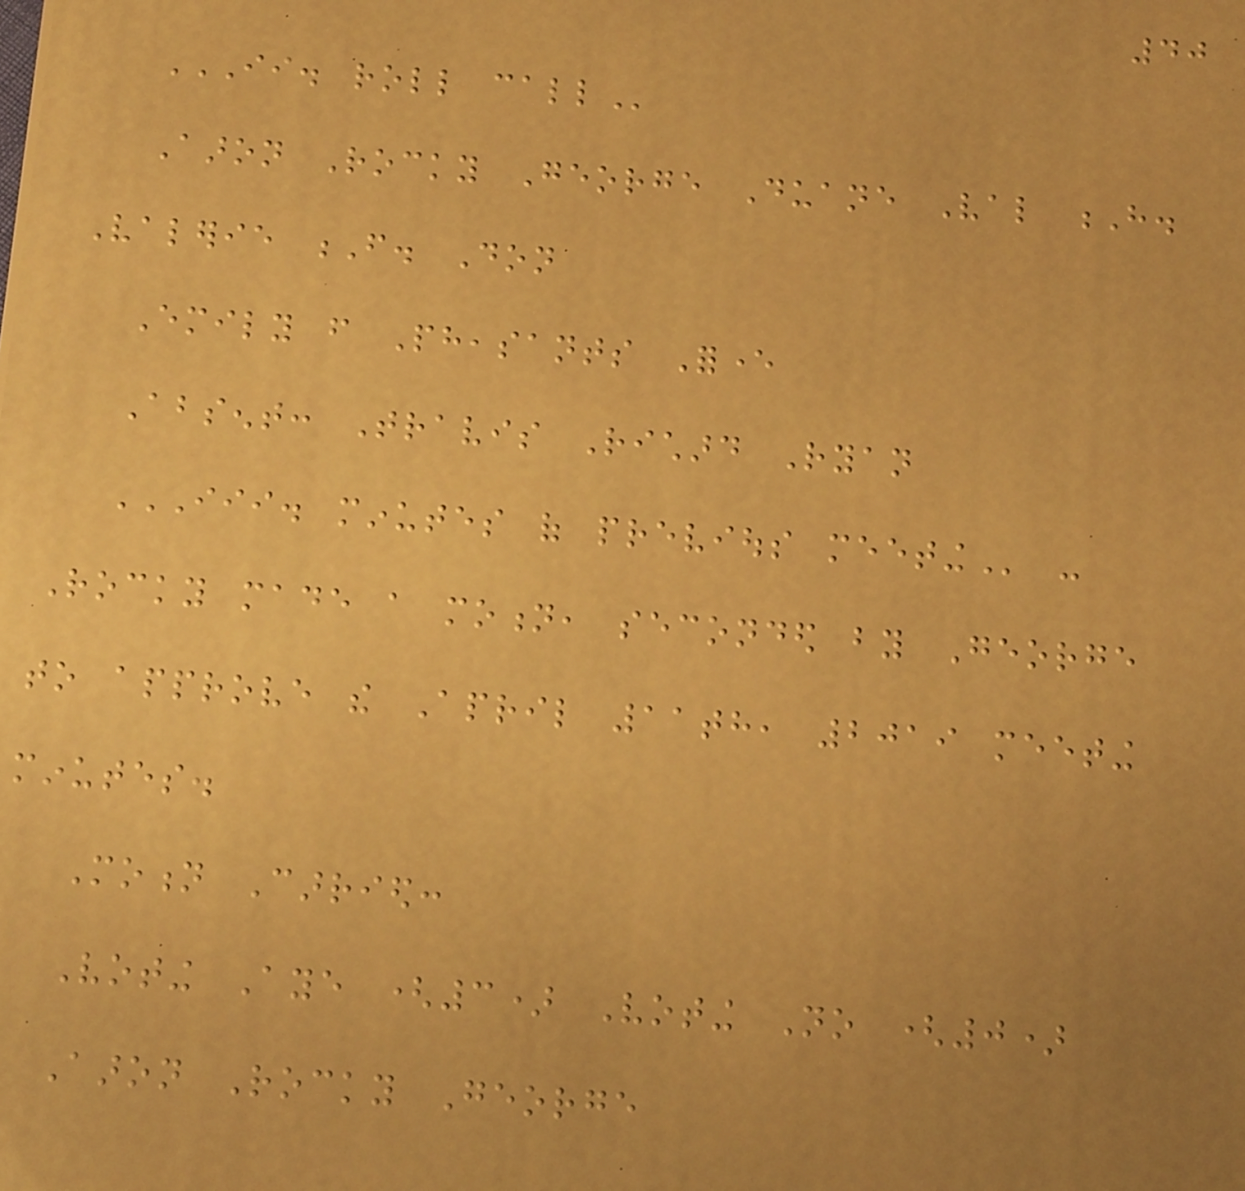40
II. ROLL CALL
Aaron Rocky George Duane Val H.
Valerie F. Don
Emily from Pheasants Forever
Absent: Travis Richard Ryan
III. MINUTES OF PREVIOUS MEETING -
Rocky made a motion, seconded by George
to approve the April 11th, 2019 meeting
minutes.
Motion Carried:
Voting Aye (3) Voting No (0)
Aaron Rocky George
